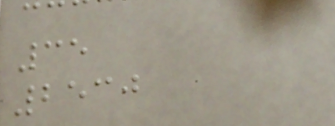35
2530
